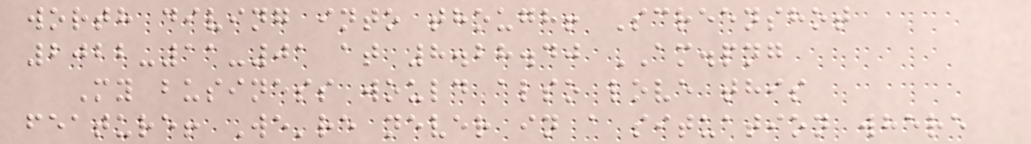worth diving into though! Screenshot
2022-11-01 at 8.28.40 AM.png
My business would also love this
feature! We're never in a situation where
